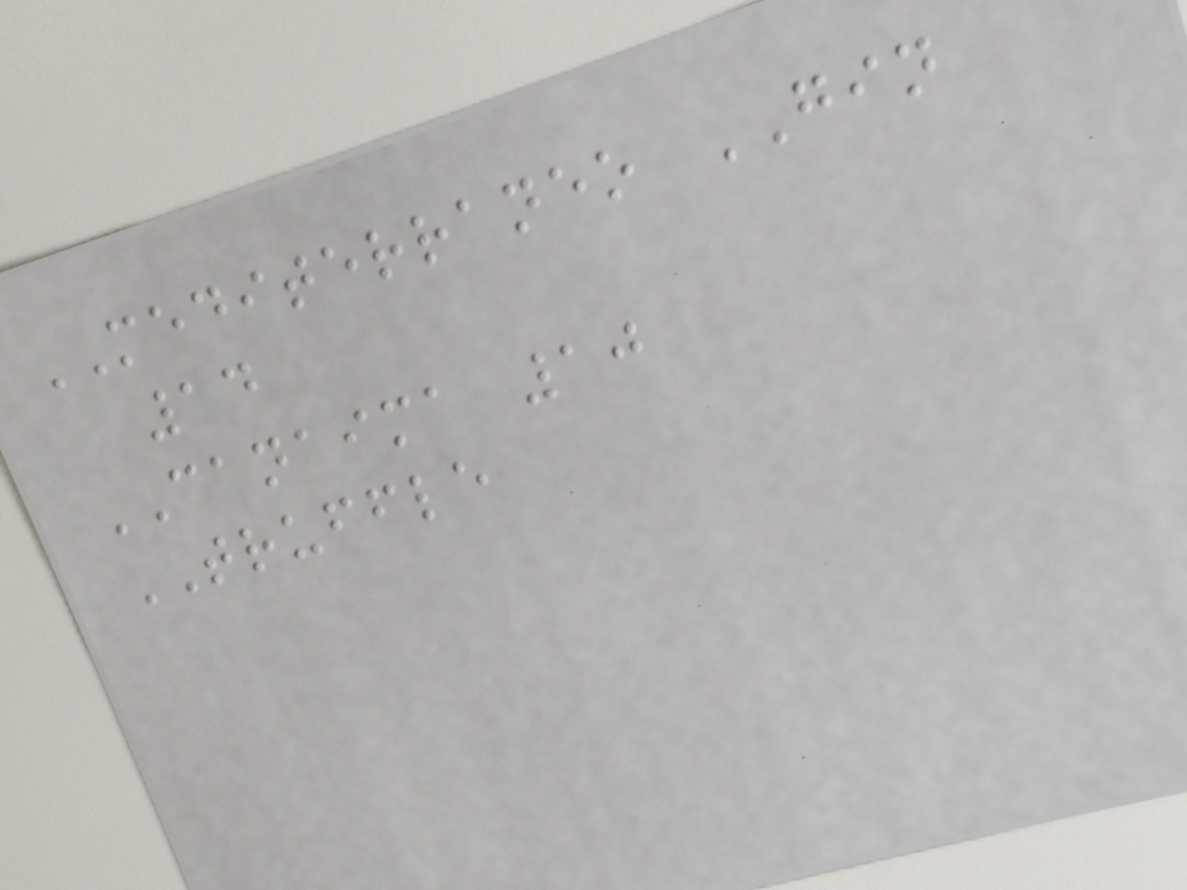MEDITERRANEO GIN
14
CANAIMA 10
TRUFFLE
